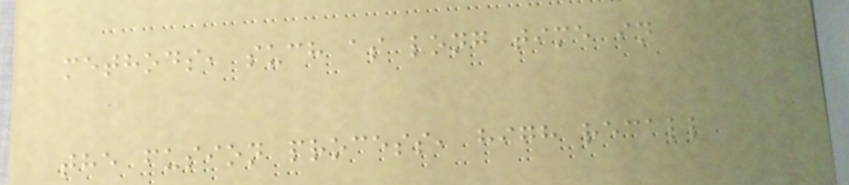methods, such as long time in
the fusion process, high recall
